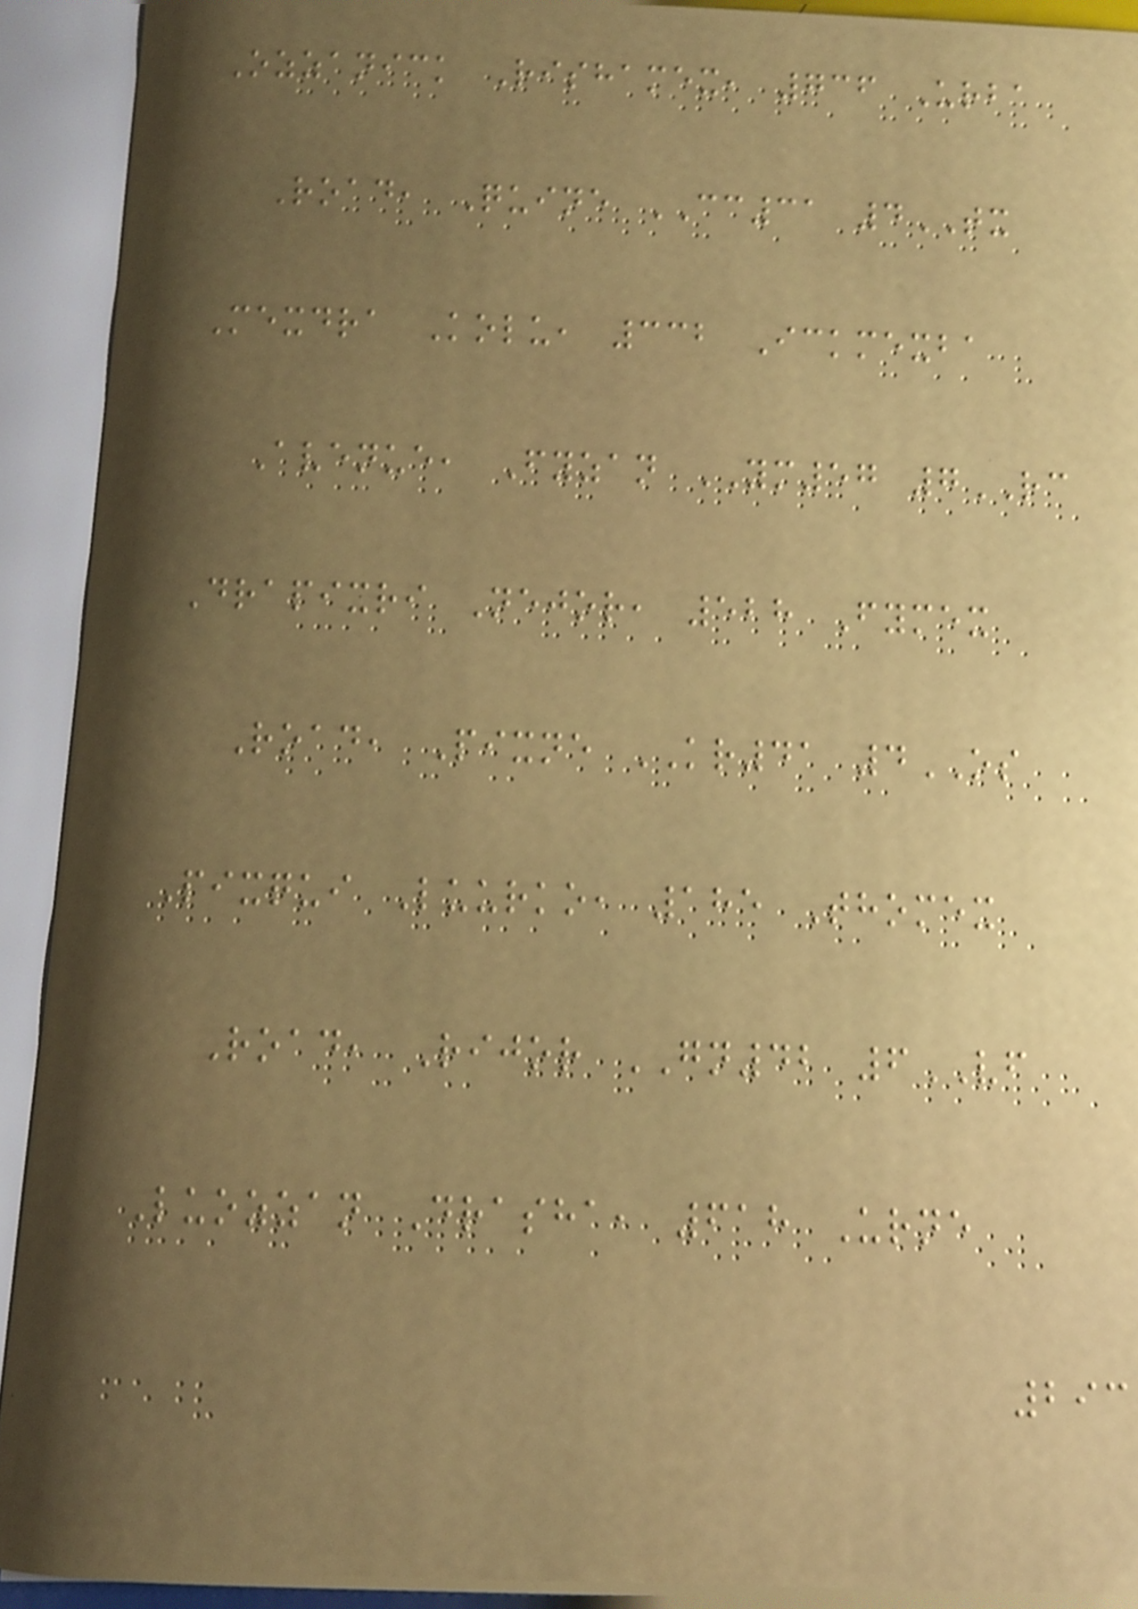Ozzanick Rishamex, 736 Urba
Road, Quine CC31 4TX
Mexdra Kolu, 332 Ickmexba
Avenue, Fyzan YM57 7RC
Drapixri Nejor, 528 Fymex
Road, Pixne KR41 4OS
Pixqui Luurko, 185 Thomex
Road, Rijor GN42 6VF
Luozzan Drasha, 618 Urne
293
